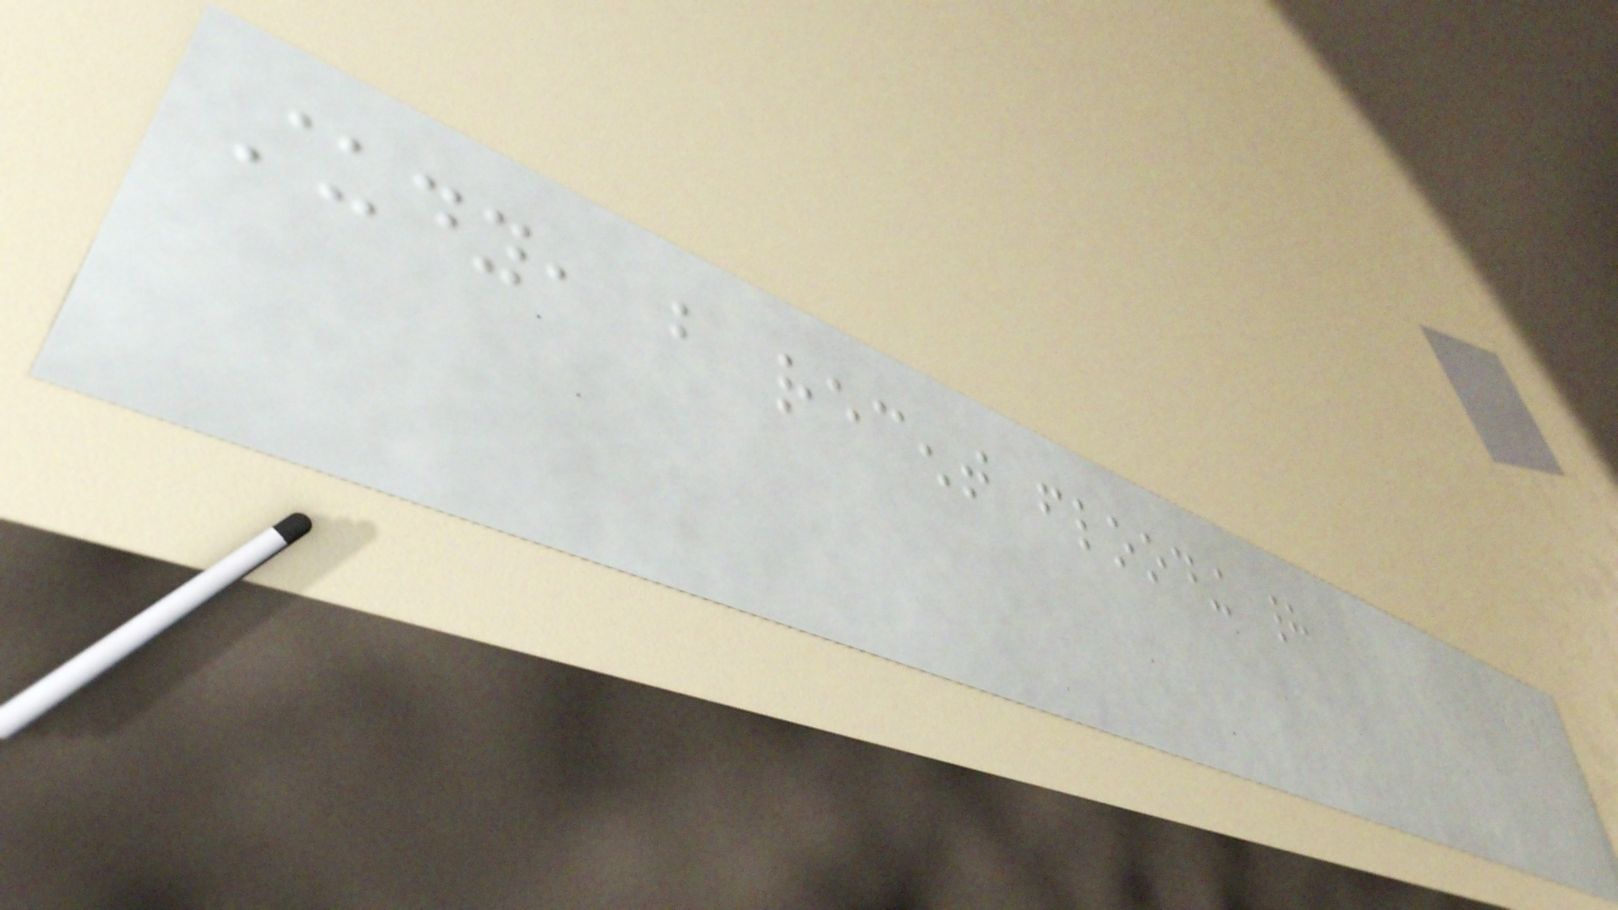study, but recent flooding had
